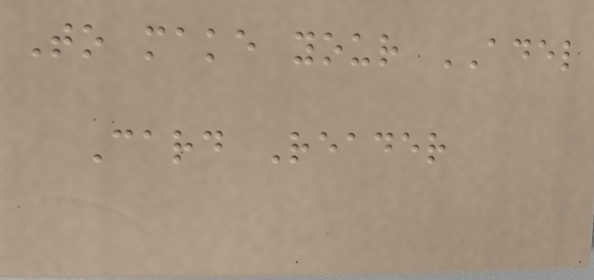To make your ADEL
Card Reader
